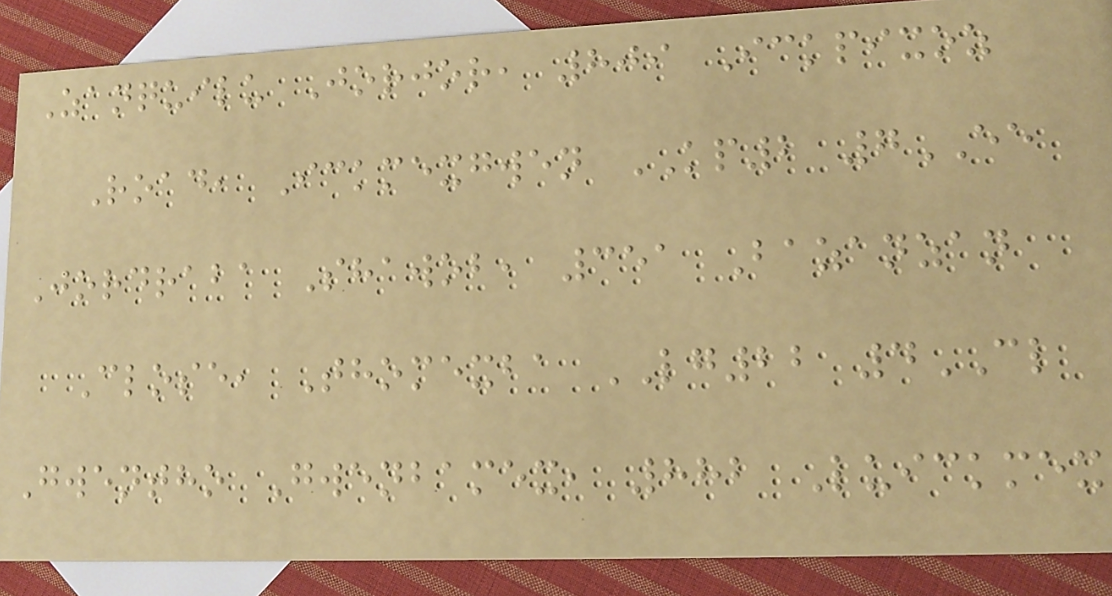Zanquilu Jorjor, 809 Ickpixoz
Road, Ickmexgwen KP2 7EE
Jordraba Shawob, 351 Bazanzan
Close, Thomexba LG22 4CL
Gwentho Gwenbamex, 882 Luickmex
